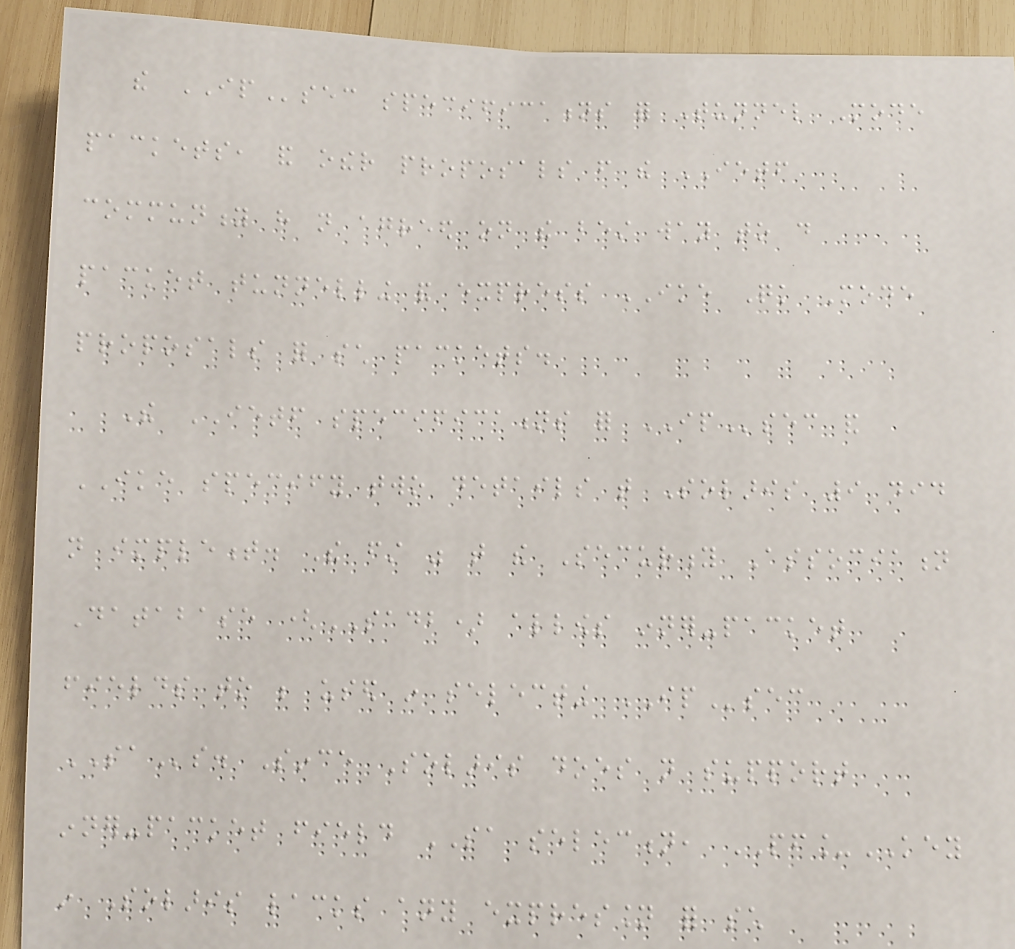the IPsec specifications for Tunnel Mode
packets, and other proposals from the IETF
community have not agreed on the best way to do
packet tunnelling and express IKE Quick Mode
proposals for such packets.
The IETF specifications for IPsec and
IKE specify two details that Solaris 9 did
not implement. The first was that the Security Association
Database (SADB) allows inner-packet
fields to be used in selecting IPsec
SAs. Since Solaris does not support
inner-packet field SA selection, PF_KEY
in Solaris lacks any expression for such
